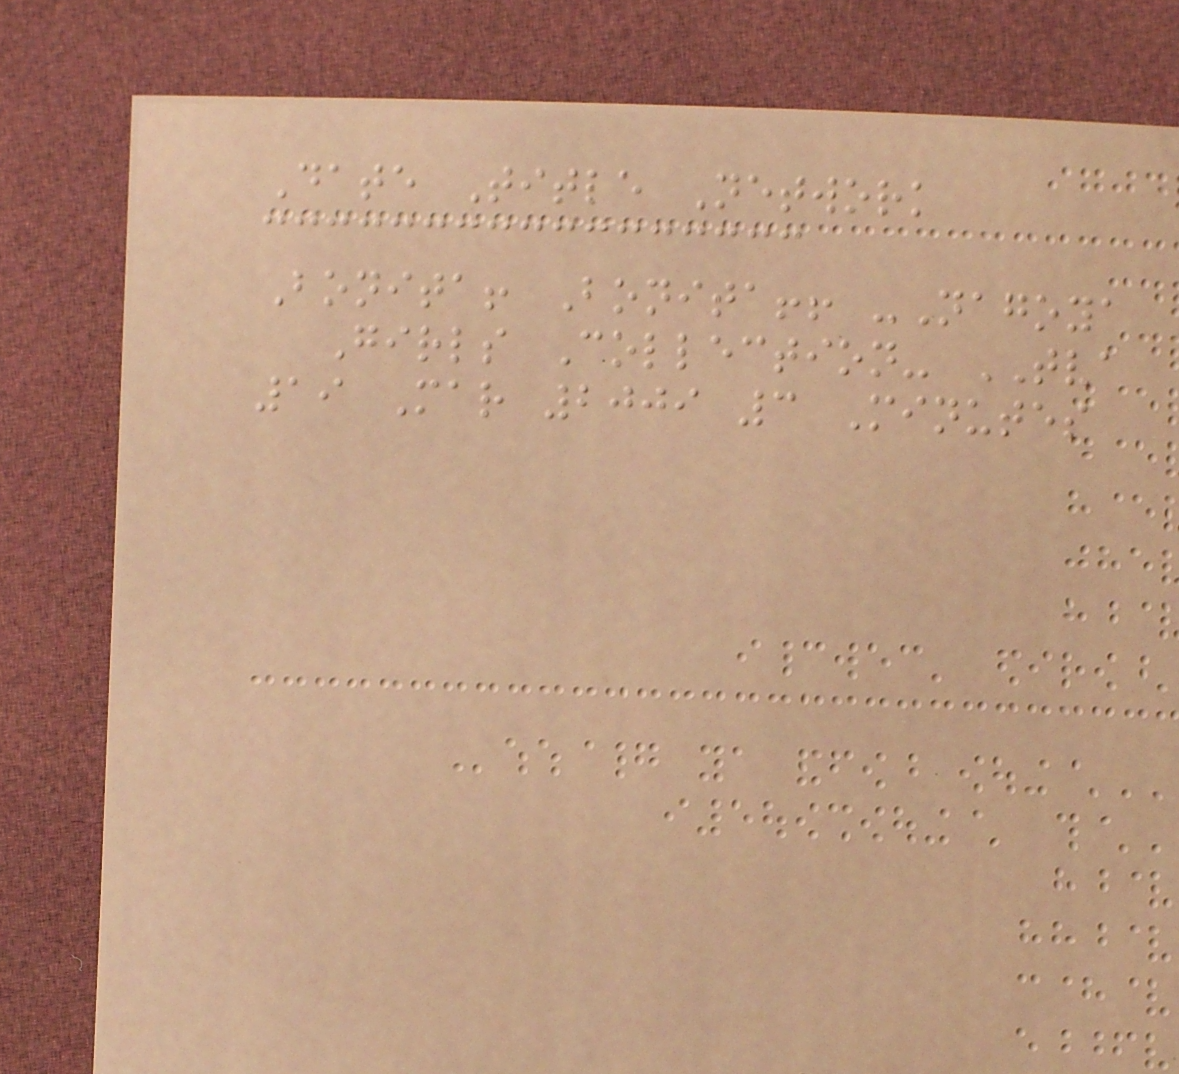Date Title Network
Bonita! Bonita!! -Nagoya
Girls Collection- TVA
19 Mar 2009 3 Minutes
